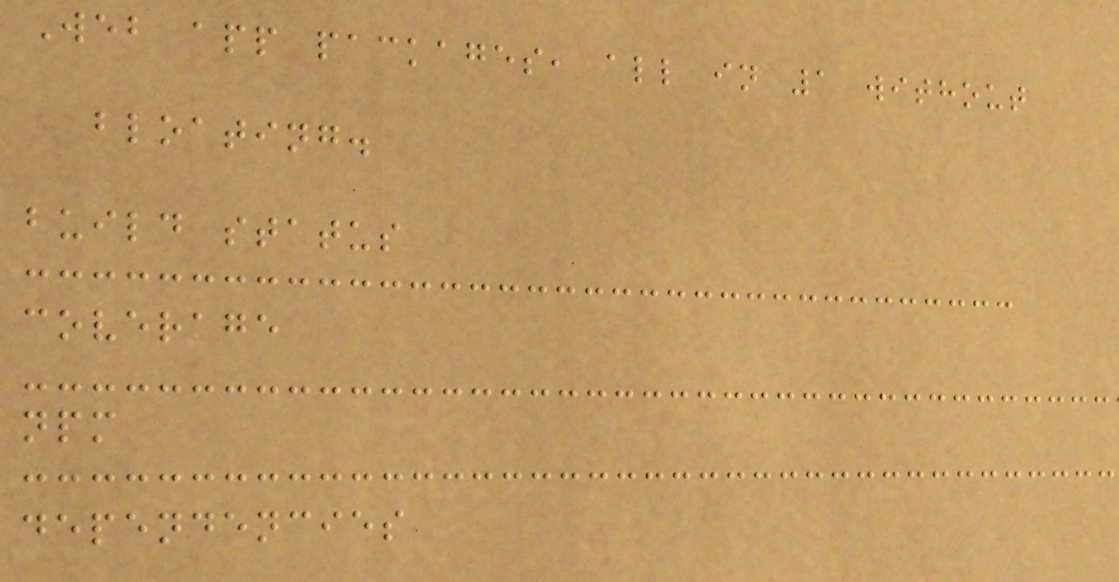Web app packages, all in 1 without
bloating.
build status
coverage
npm
dependencies
